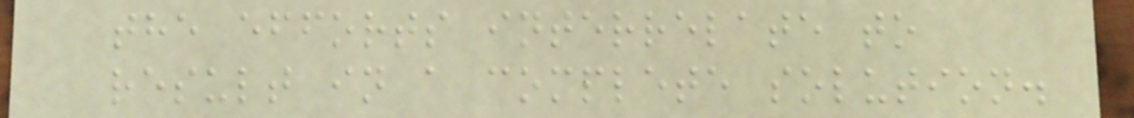the efforts interrelate to
result in a complete solution.
